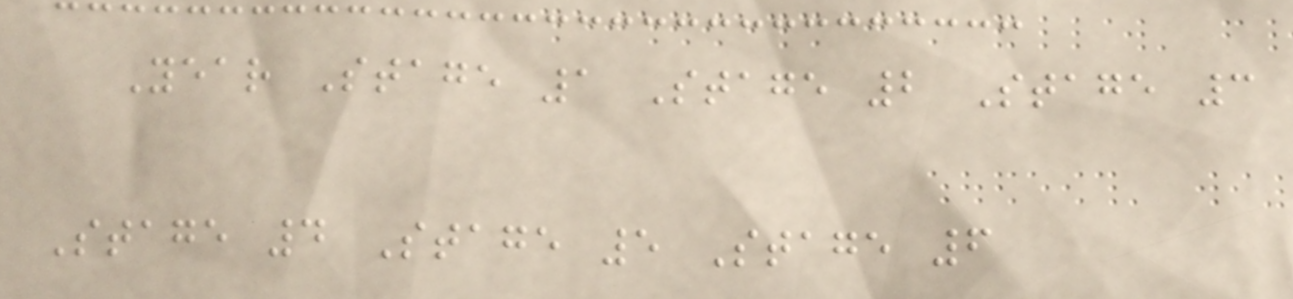Year Stage 1 Stage 2 Stage 3
Stage 4 Stage 5 Stage 6
